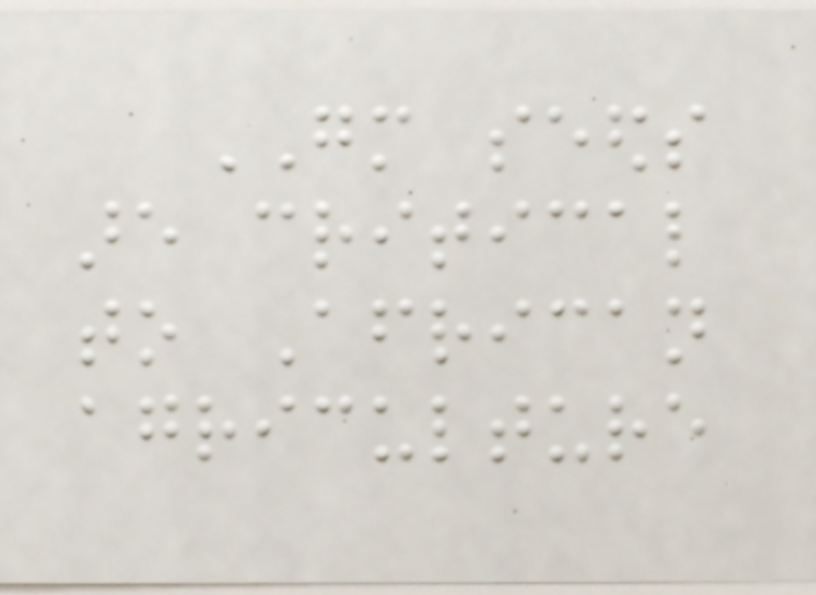GM seeds
are critical
to African
agriculture
